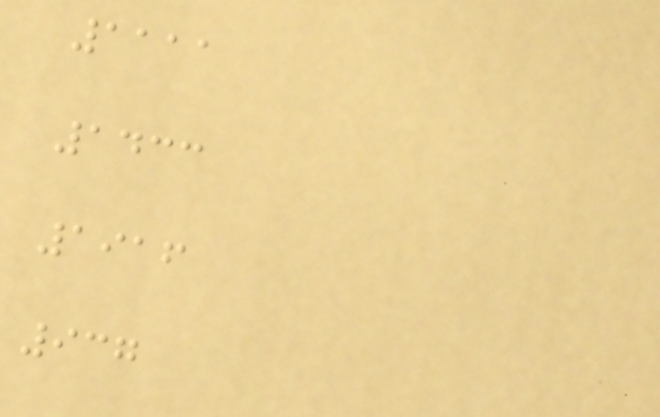1111
1433
1916
937
